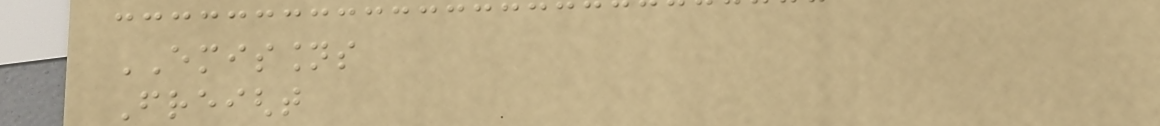EMISSIONS
Freight
